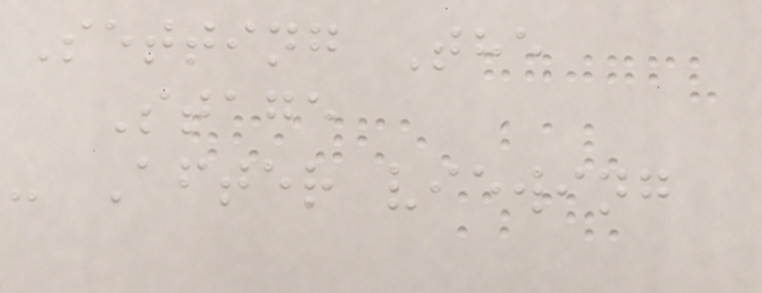Setting The
Stage
- After viewing
